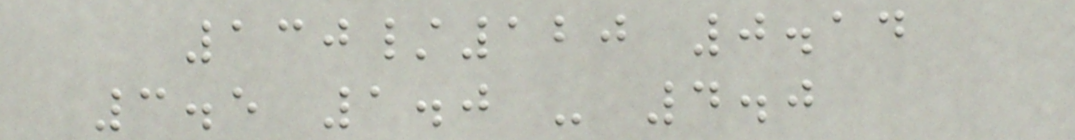130/120 0.14
3.5 1.0 - 4.0
